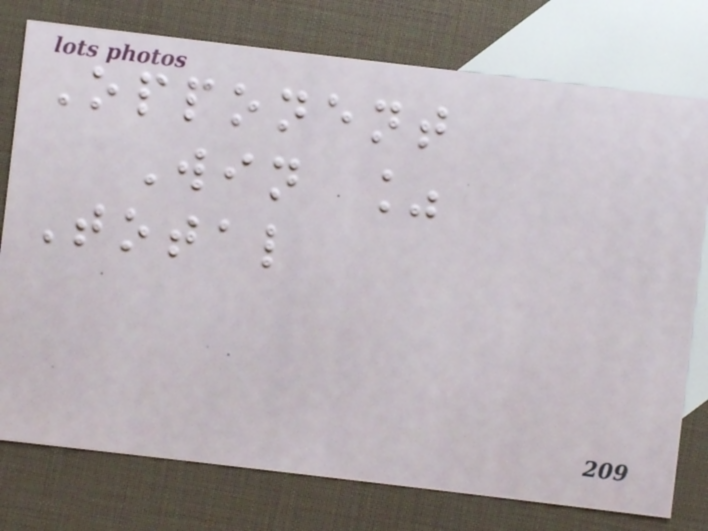Opponent
Win %
Total
